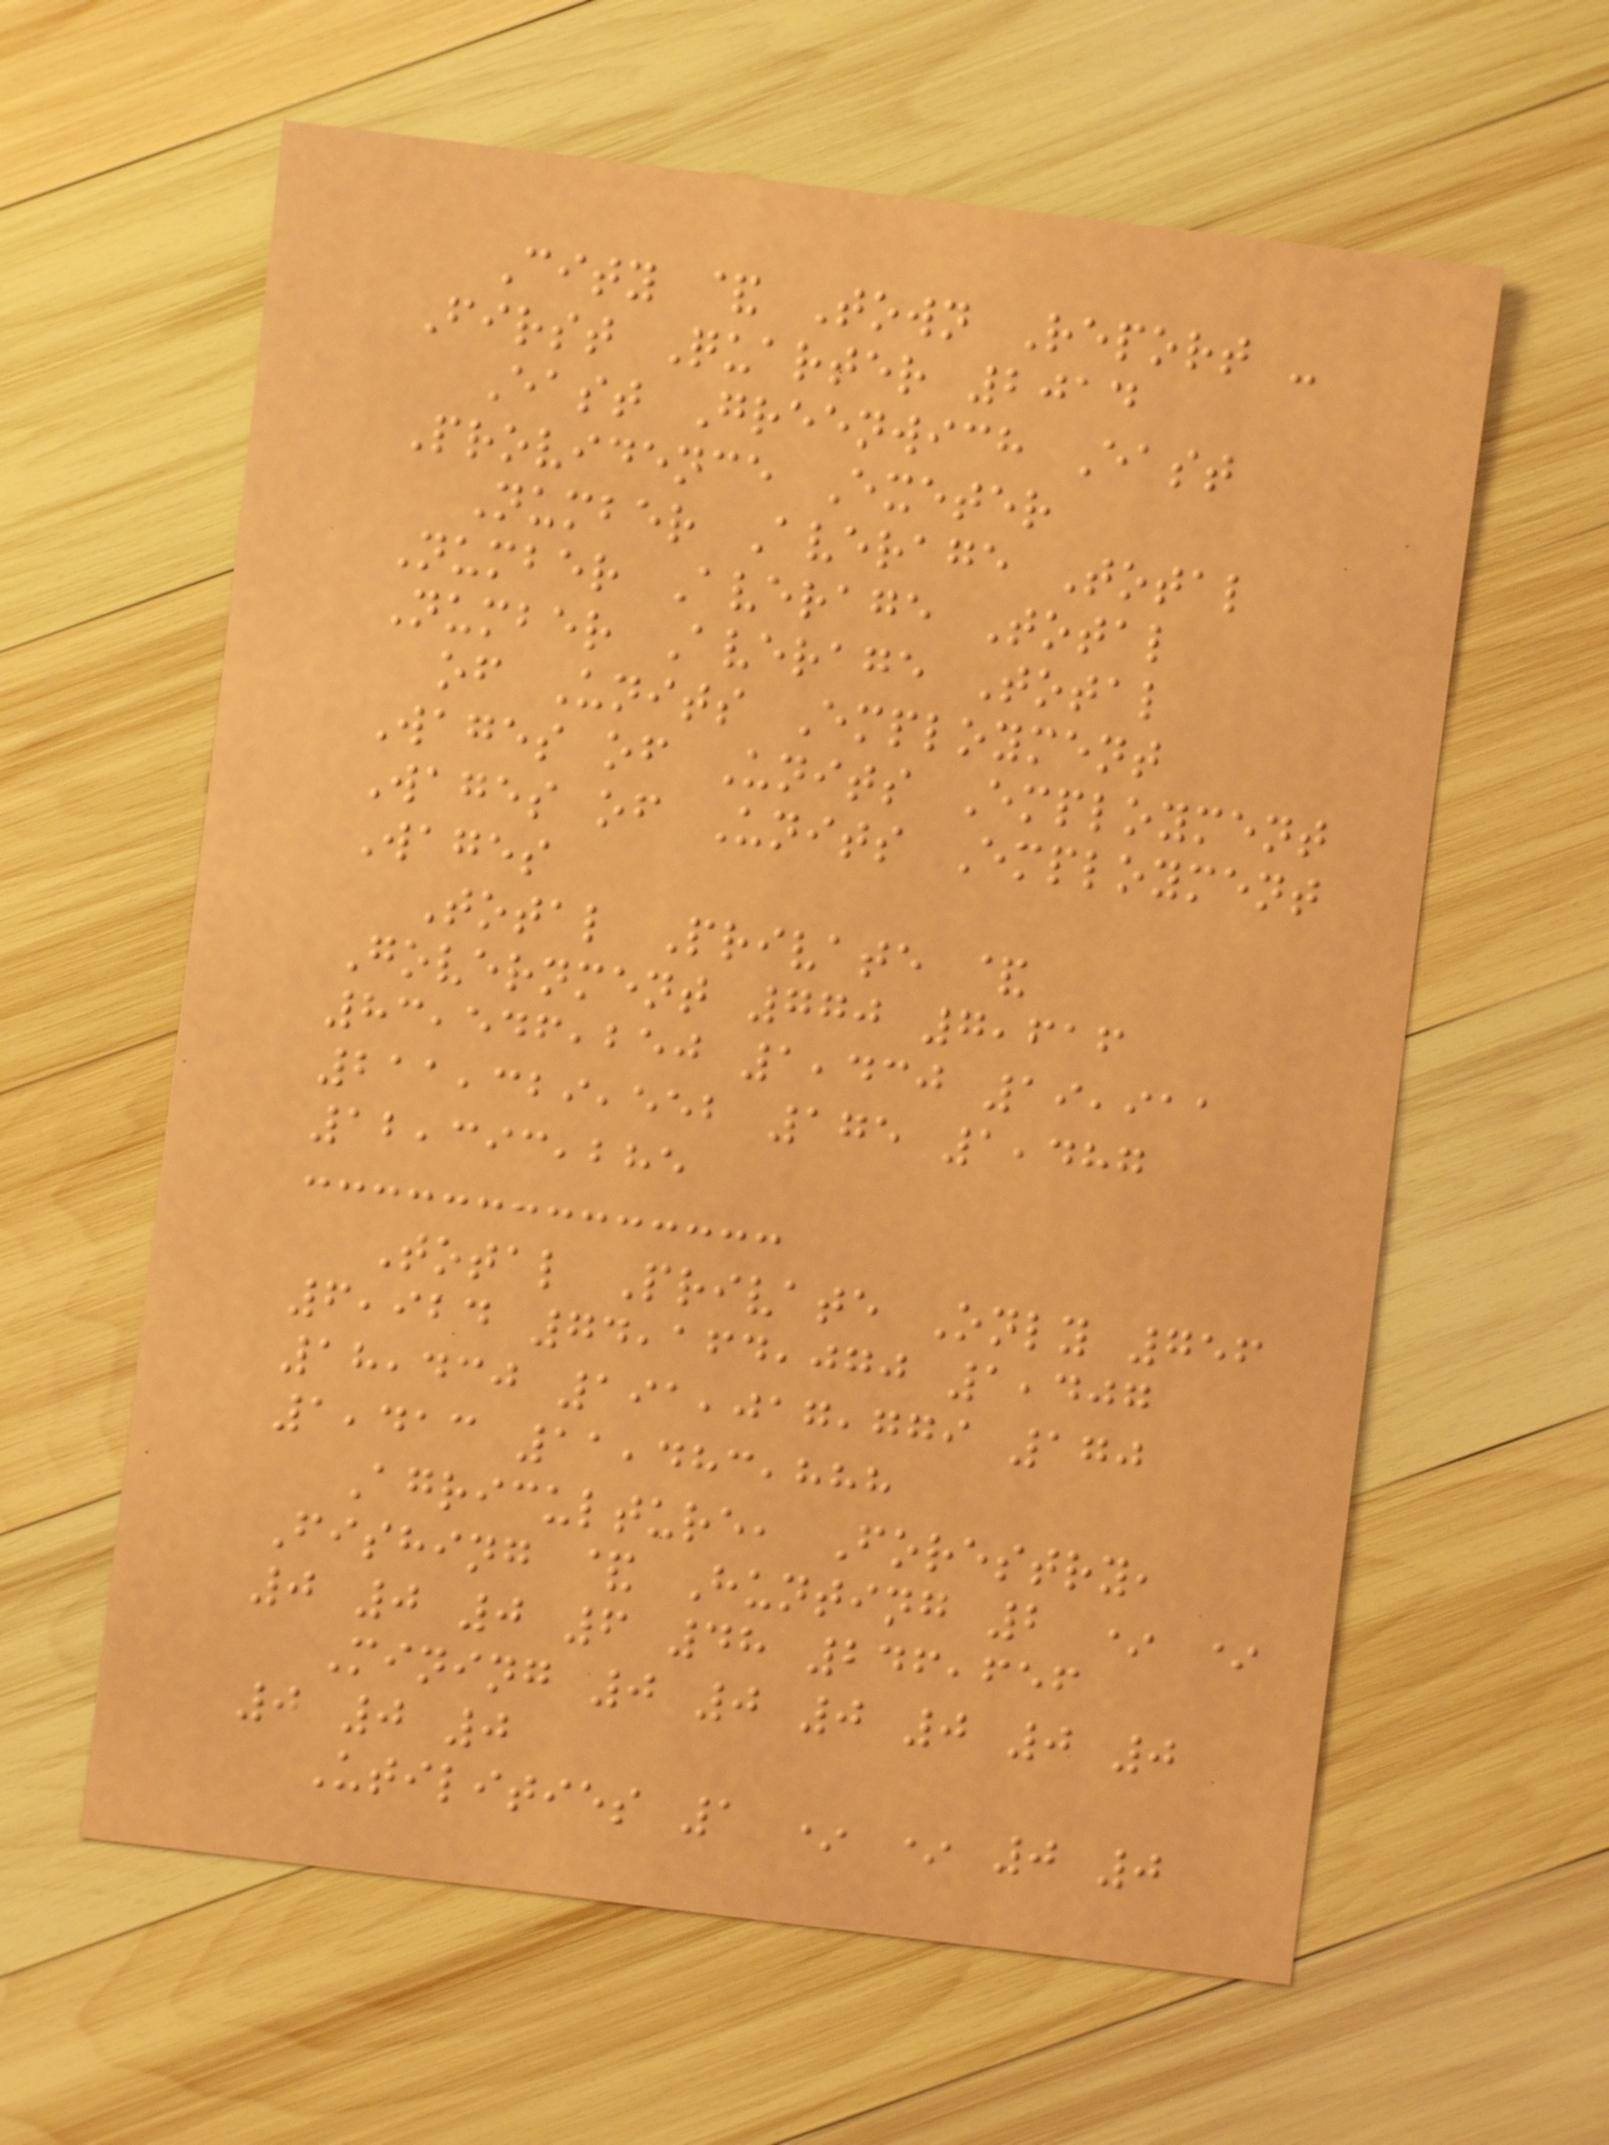City & Town Report -
First Quarter 2014
East Greenwich East
Providence Exeter
Number Average Total
Number Average Total
Number Average Total
of Units Employment
Wages of Units Employment
Wages of Units Employment
Wages
Total Private &
Government 770 7,616
83,546,250 1,430 19,911
211,329,552 175 1,487
12,393,285
Total Private Only 756
6,924 74,164,070 1,407
18,430 191,017,779 170
1,413 11,483,888
Agriculture, Forestry,
Fishing & Hunting 2 * *
0 0 0 6 48 246,656
Mining 0 0 0 0 0 0
0 0 0
Utilities 1 * * 0 0
